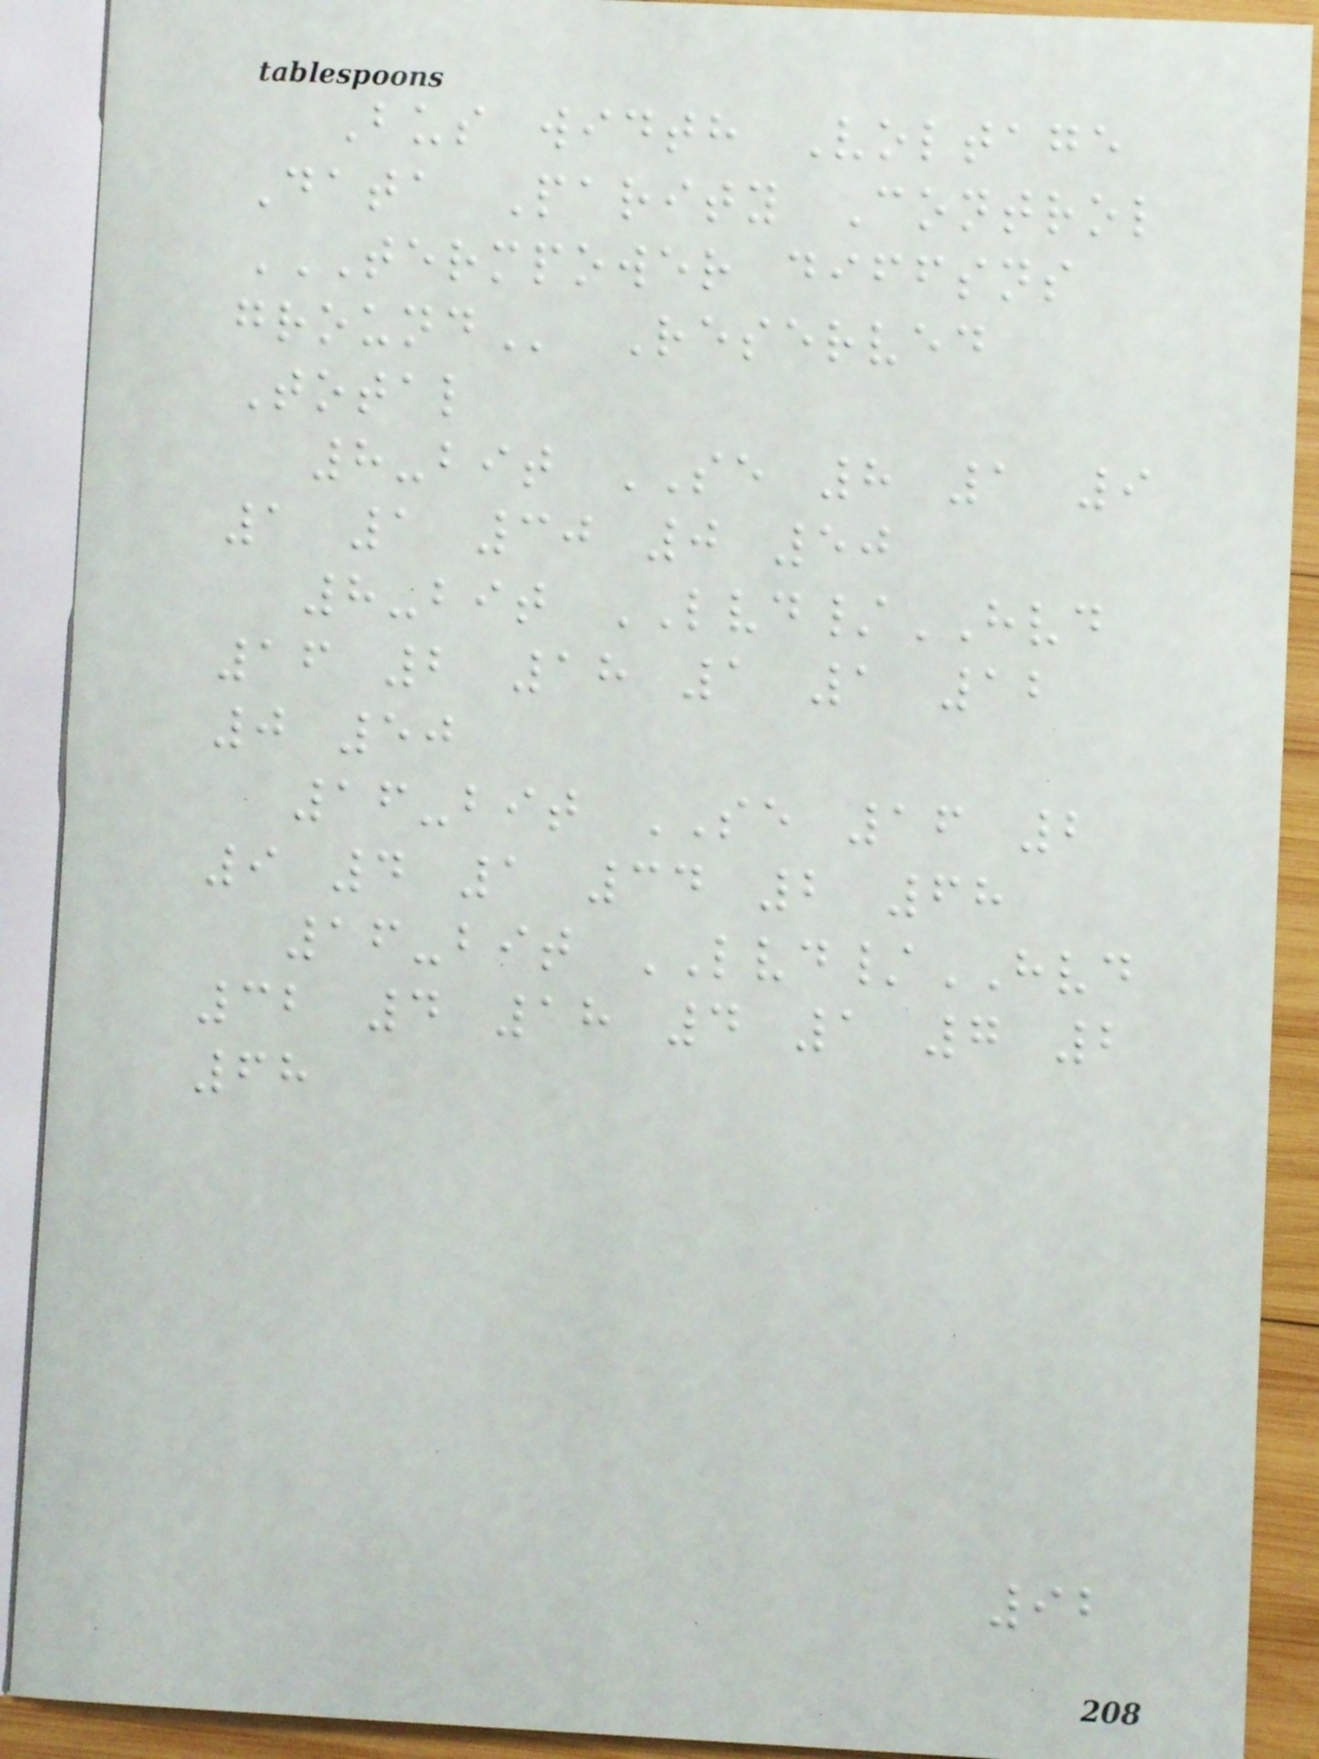Bus width Voltage
Data Parity Control
TERMPOWER DIFFSNS
GROUND Reserved
Total
8-bit SE 8 1 9
1 1 30 0 50
8-bit LVD/HVD
16 2 18 1 1 12
0 50
16-bit SE 16 2
9 4 1 34 2 68
16-bit LVD/HVD
32 4 18 4 1 7 2
68
92
